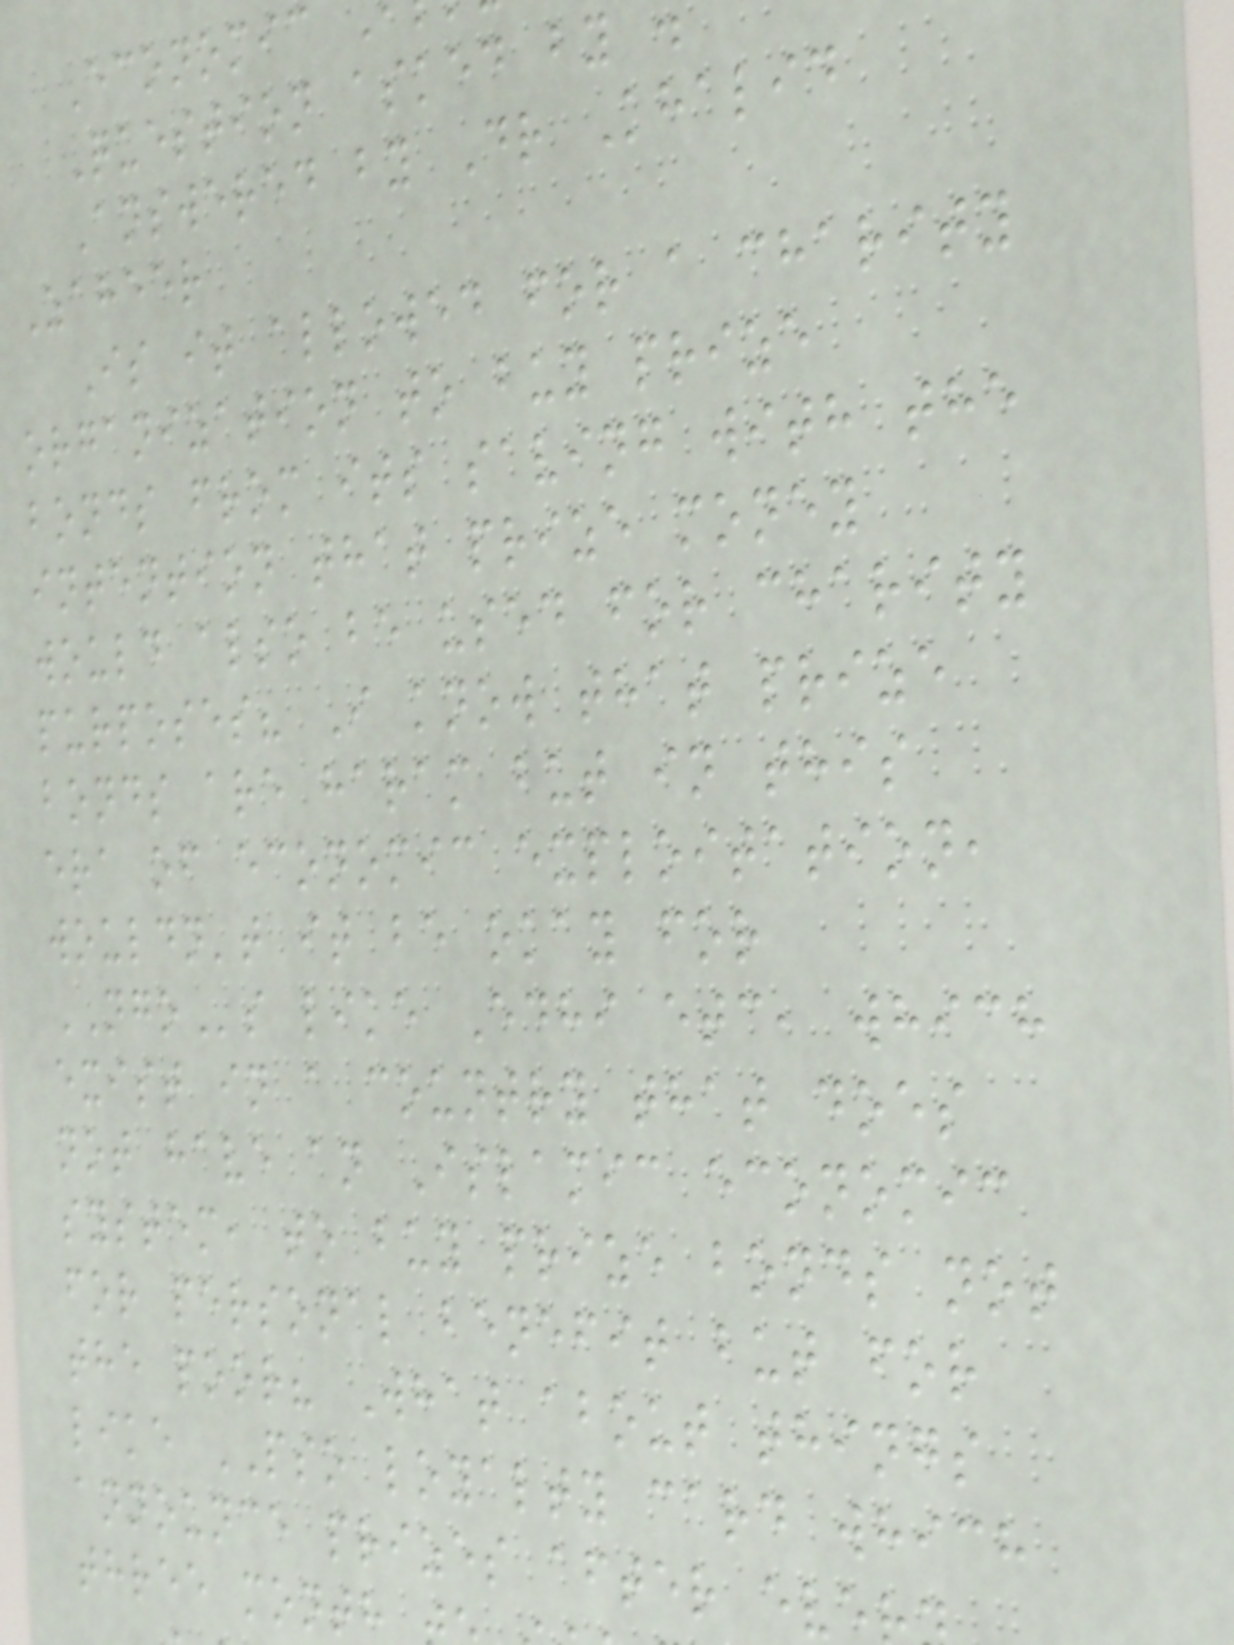Economic
Question asked by
Answered by Dr Khalid
Zaheer
Is it allowed for a charity
organization to buy prize
bonds from its saving with the
intention that prize money
would also be used for charity
purposes? I know that prize
bonds are haram but in this
era of economic exploitation,
wouldn't it be okay for
NGOs like Edhi etc, which
exist in a country that does
not have an Islamic economic
system, to buy prize bonds not
for personal benefit but for
the poor? What about things
like PSO loyalty card which
announce prizes after eve
three month
